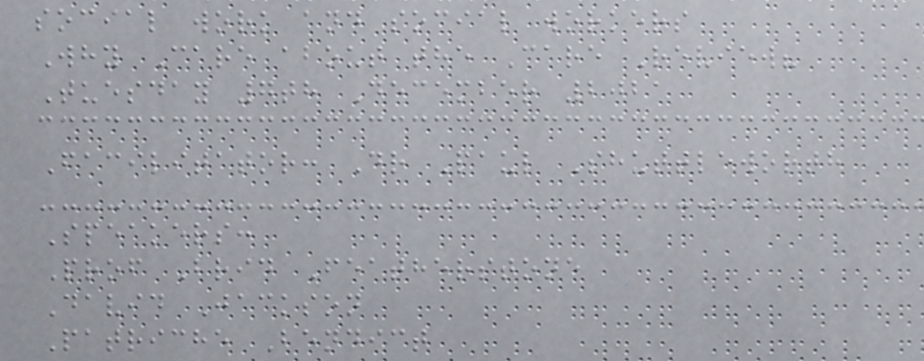social work and social workers
Why Care about the Care Review?
Tuesday 7th December 2021
Facilitator: Dr Paul Shuttleworth
Speakers:
Prof Brid Featherstone
David Jackson
Patriche Bendict
